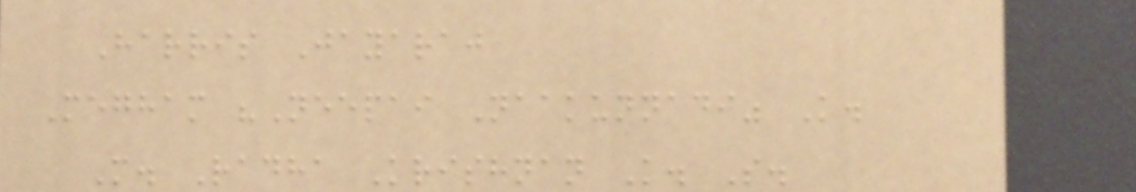Harris Jayaraj
Megham "Neepai Naakunnadi" K.
M. Radha Krishnan K. S.
